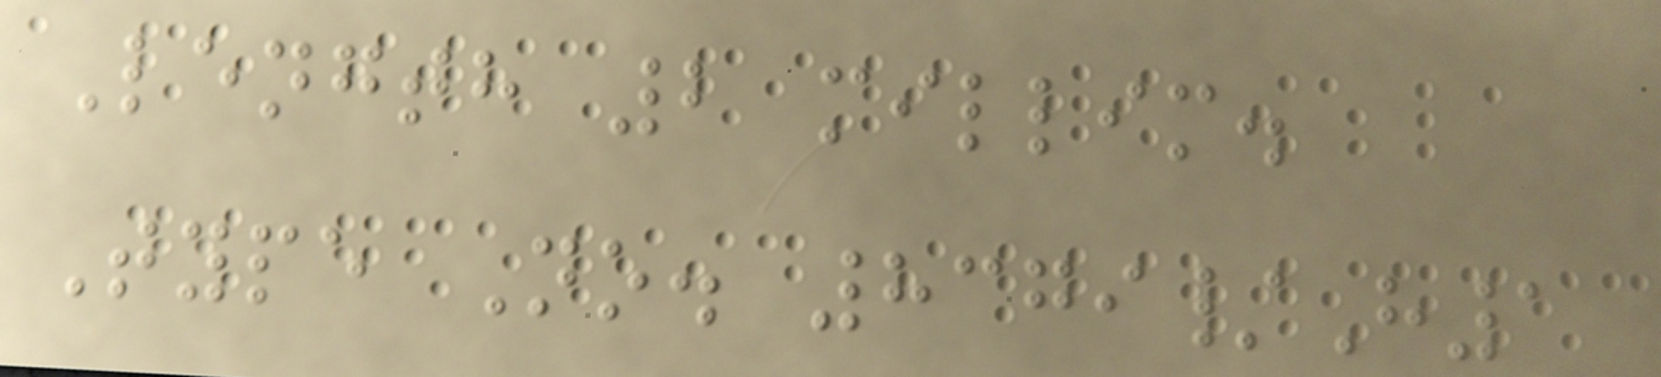Length 2 millim.
Type No. 8379/H1
